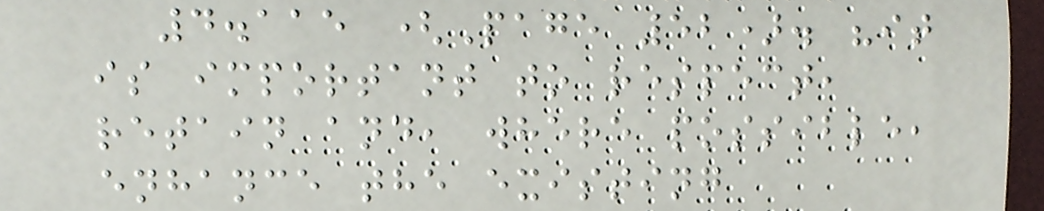4.115 (Page 52). "it
is important to respect,
retain and, where possible,
enhance the existing
